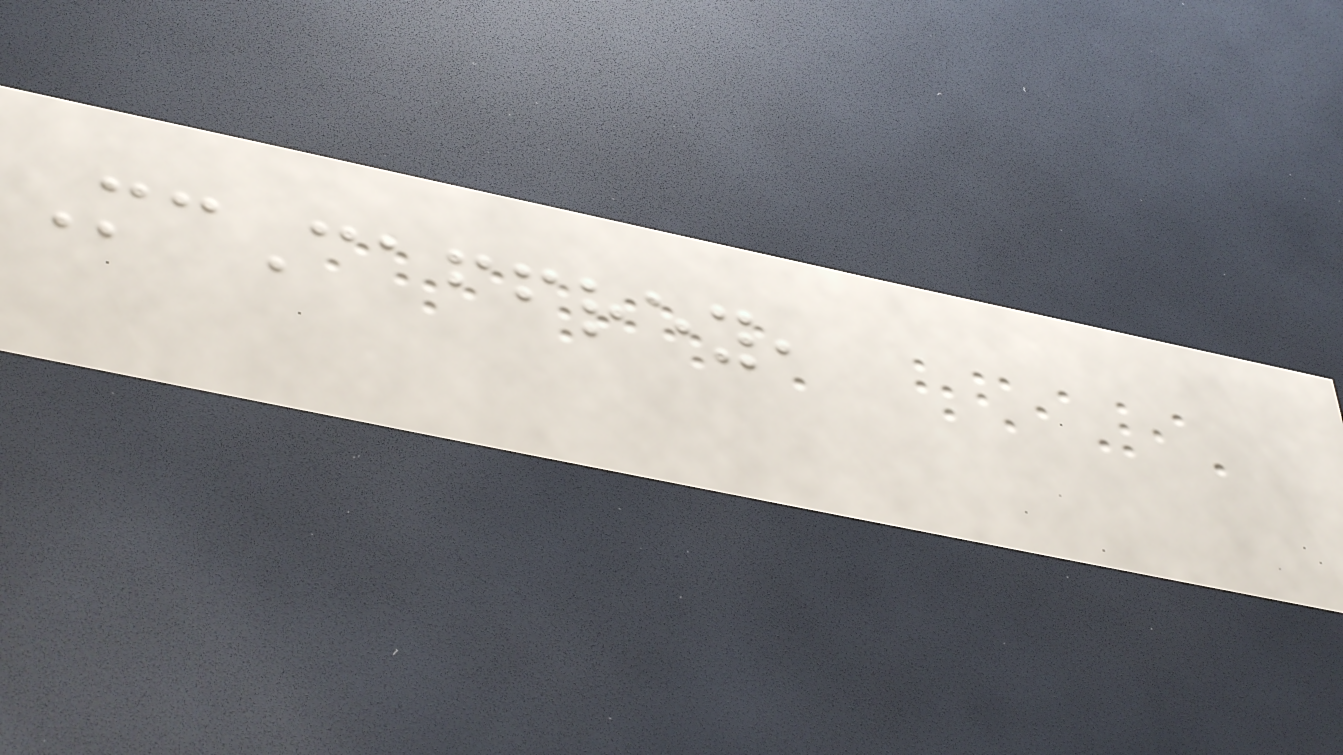McCaffrey,
